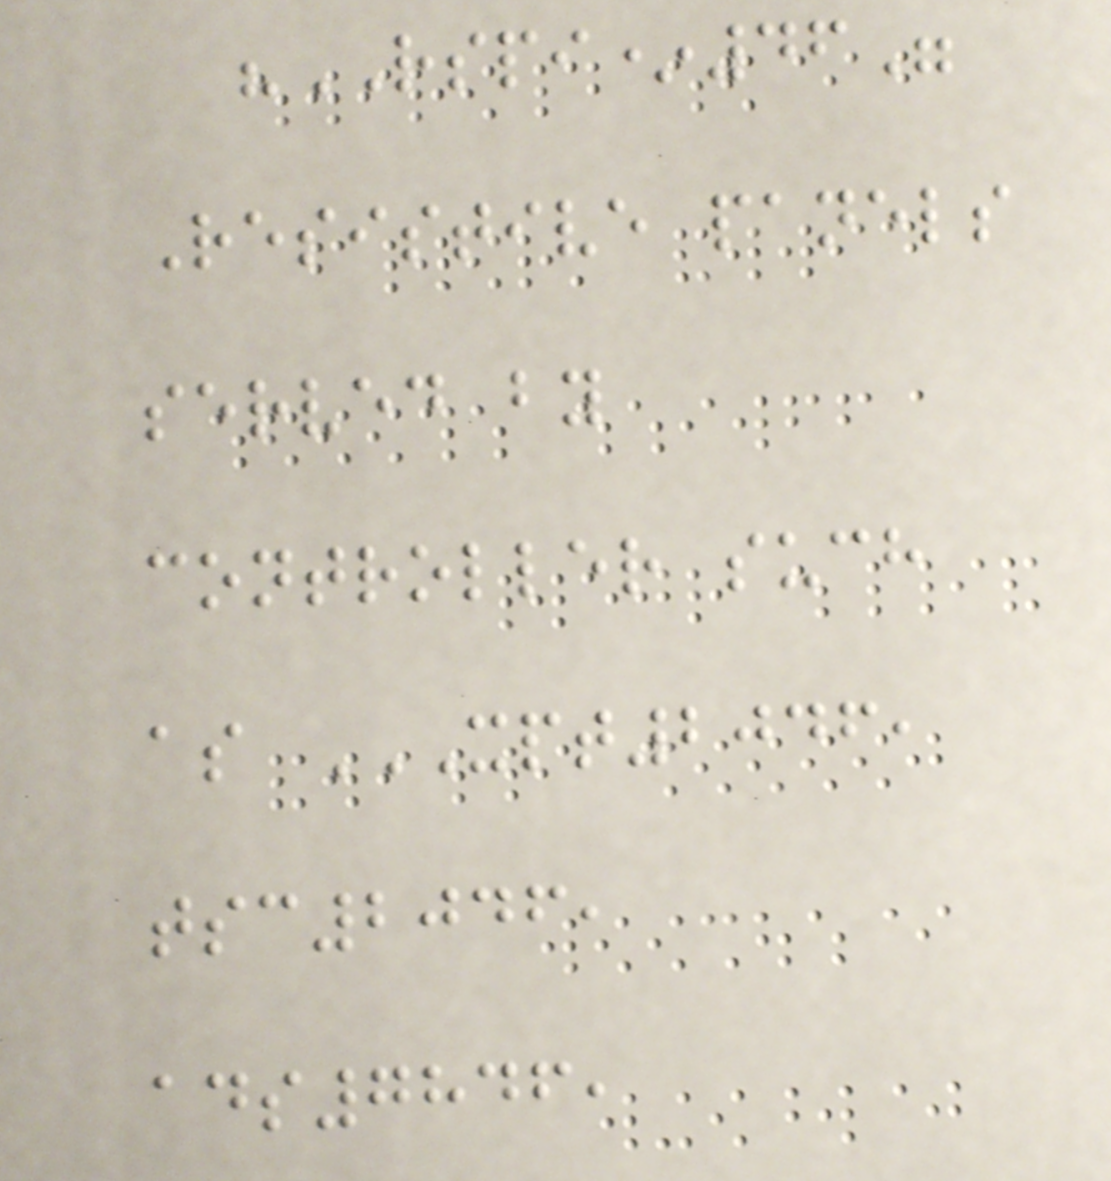"RSPI*46"
Resistive panels
served by
controller such
as XPT2046,
TSC2046,
ADS7846,
